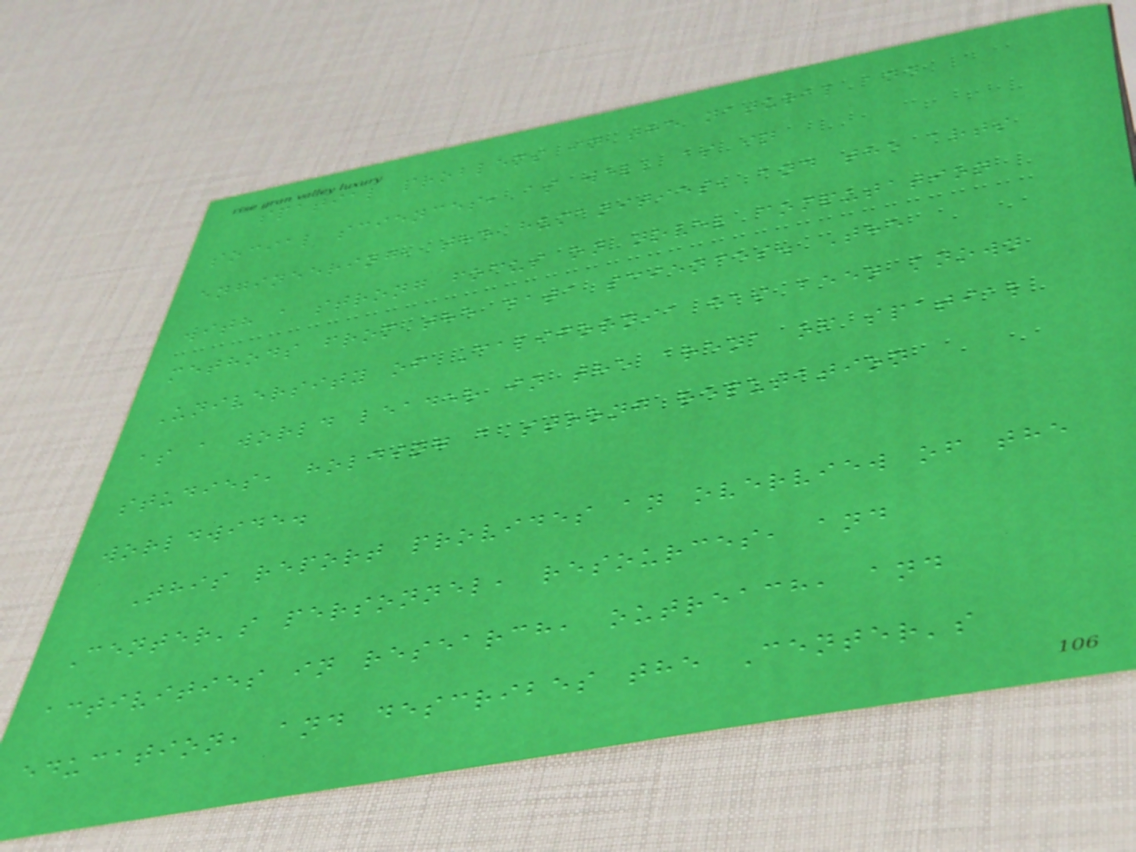spatial problems in the natural and
social sciences, as well as in
engineering, the humanities, and the arts
with a strong focus on novel computation
methods from the data sciences. The
University of California has been known
as a world leader in the arena of spatial
studies, holding a strong reputation
worldwide.
This report provides an overview of the
Center's personnel, resources, and
activities in research, outreach, and
education, and describes the Center's
